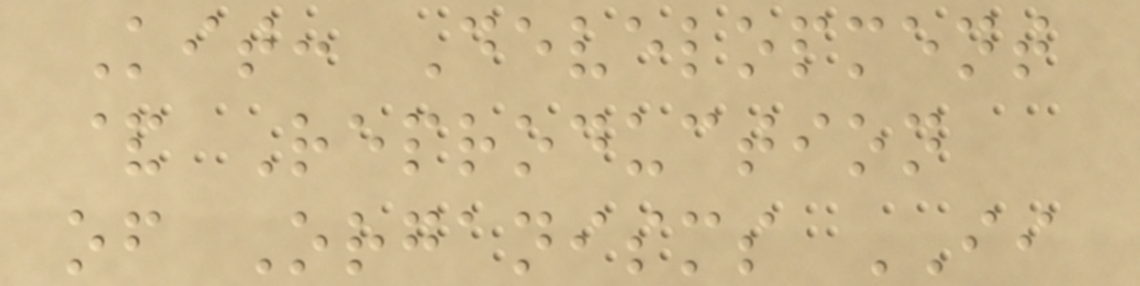Kit: Development
& Reproduction
of Organisms II
